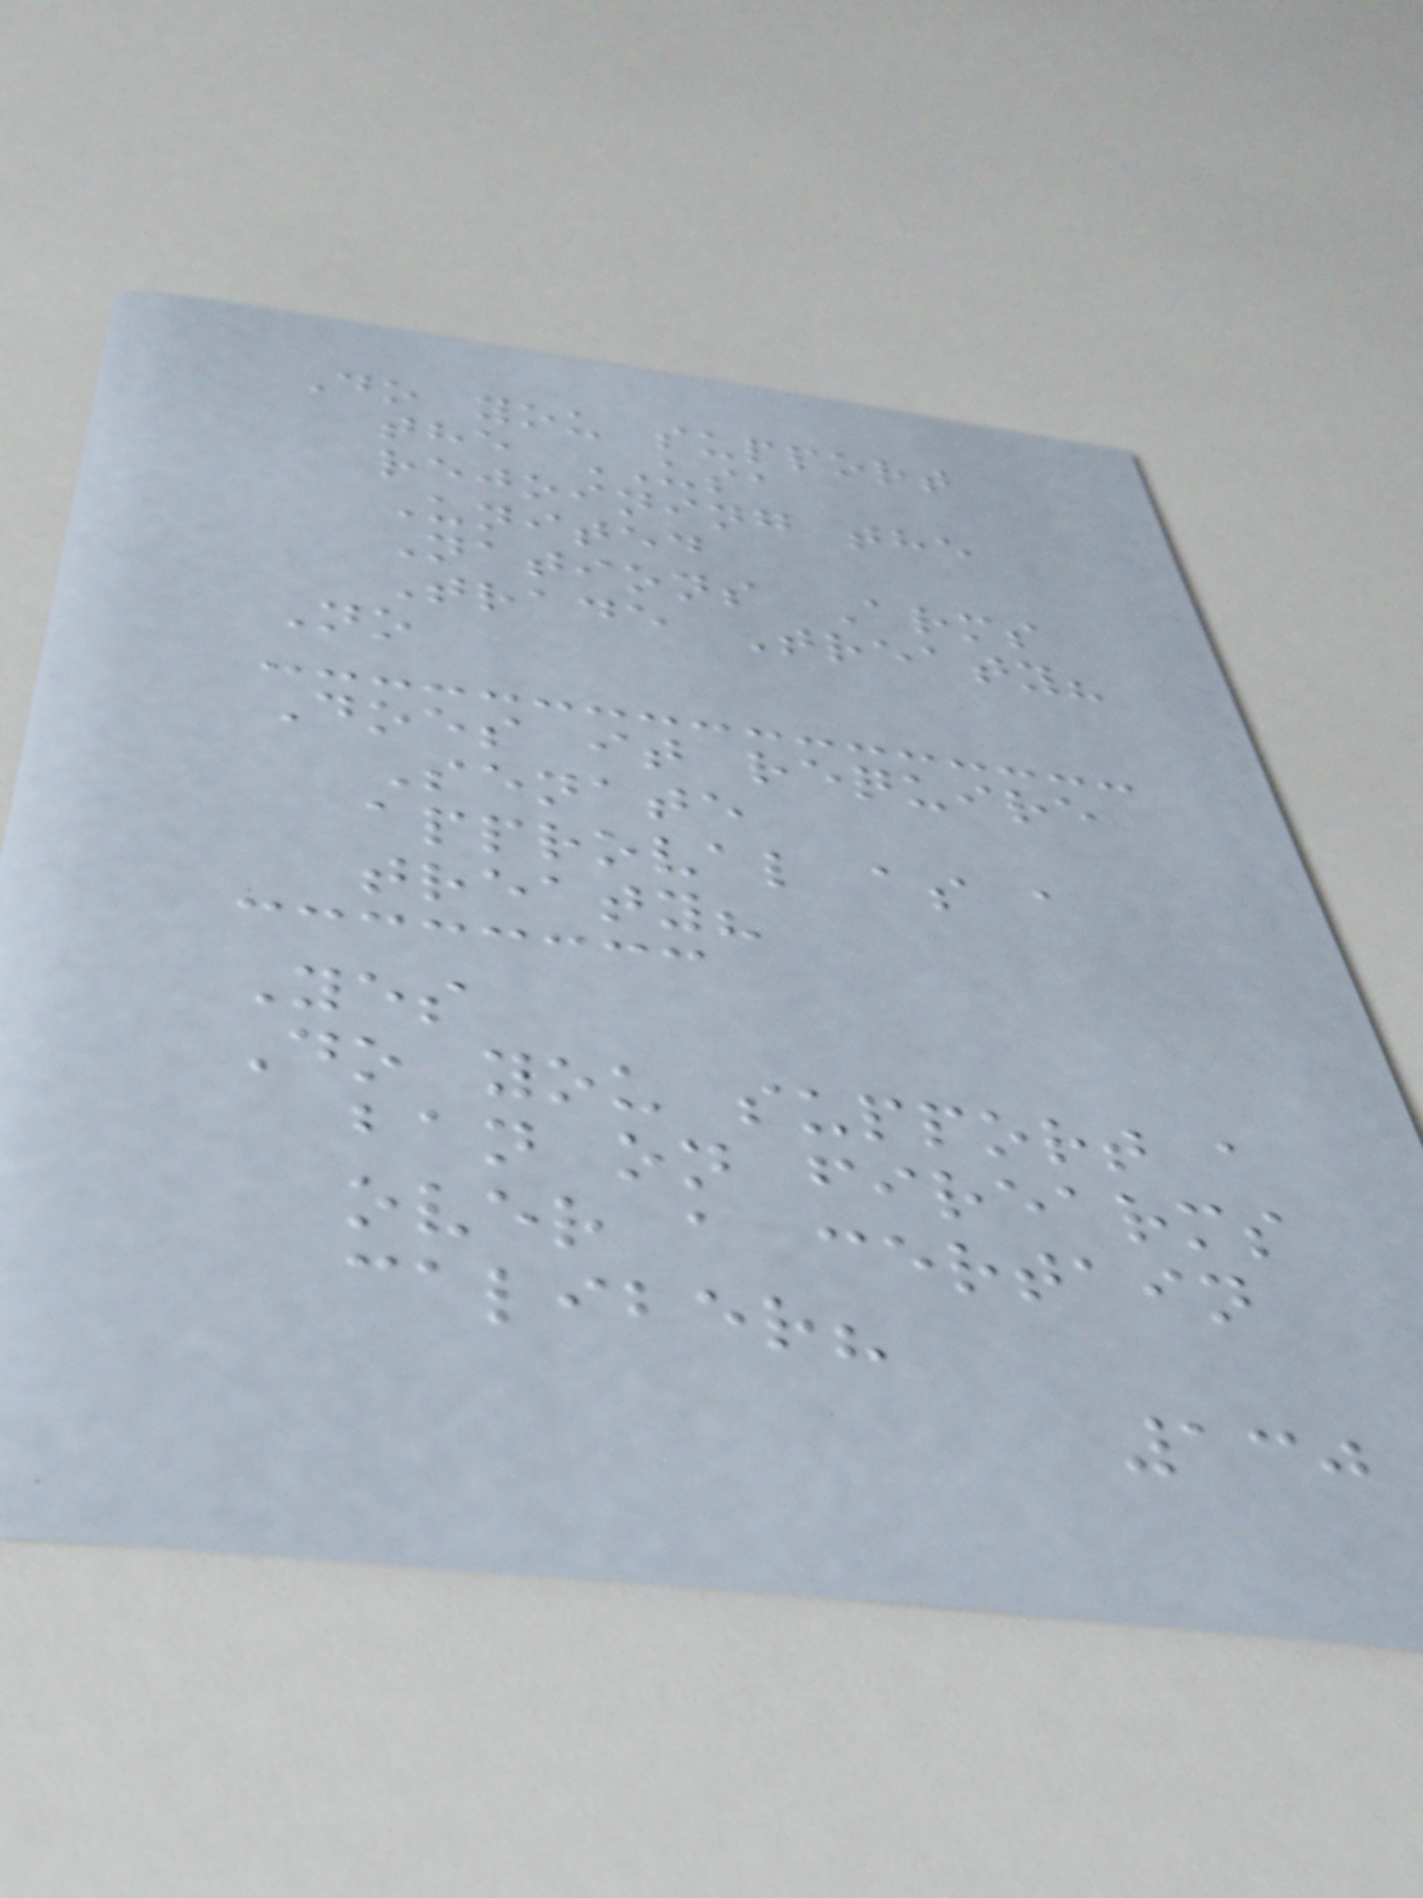Do you support
the USA
rejoining the
United
Nations Arms
Trade Treaty?
No
Does it require
Senate
approval as a
treaty?
Yes
Do you support a
ban on firearms
over a certain
caliber?
130
